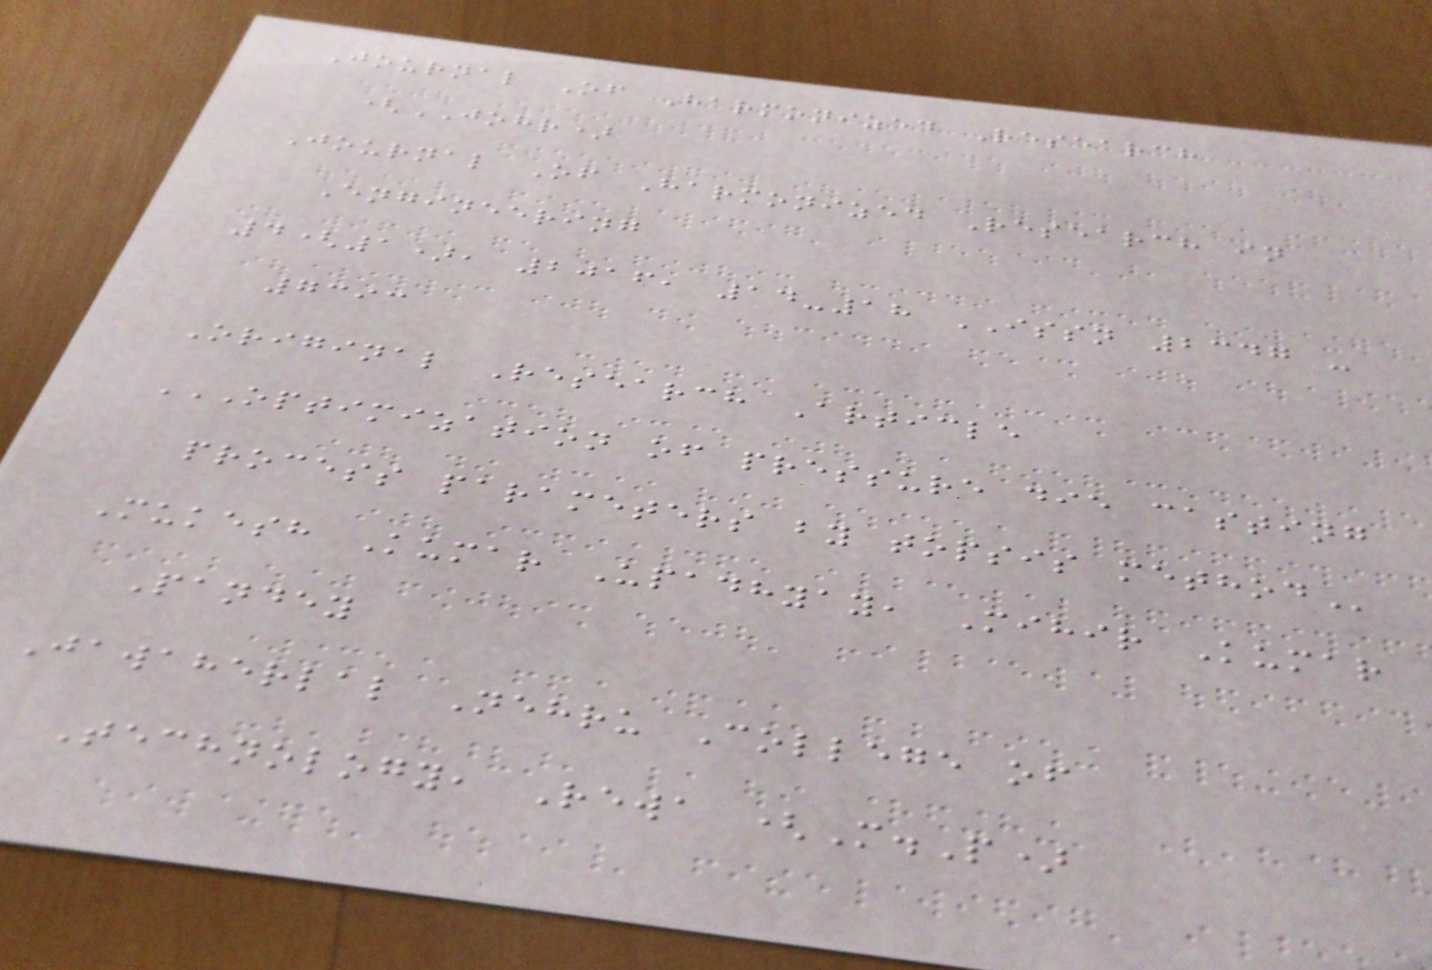Journal Of Harmonized Research
(JOHR)
Journal Of Harmonized Research in
Engineering
4(1), 2016, 14-18 ISSN 2347 -
7393
Original Research Article
OPTIMIZATION OF PRESSURE DIE CASTING
PROCESS PARAMETERS BY TOPSIS METHOD
Mukesh Kumar Upadhyay, Mihir Kumar
Pandey
Jawaherlal Nehru College of
Technology, Rewa (M.P)
